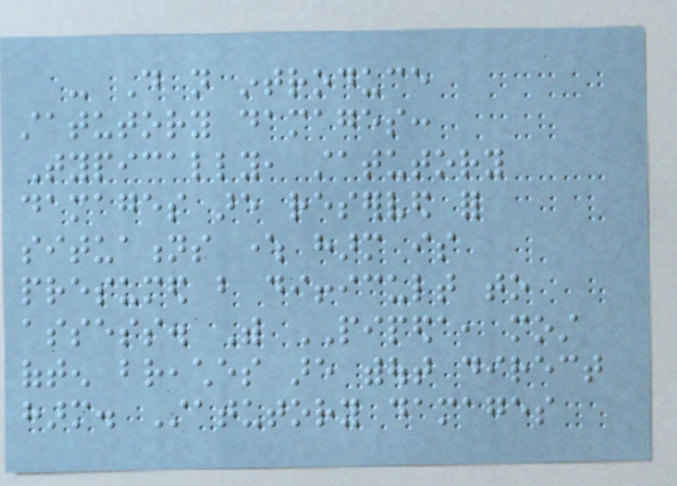- Do not introduce
statutory damages:
Typically, statutory
damages are reserved for
situations where harm is
presumed but difficult to
assess. With PIPEDA, most
often breaches are without direct
harm. Statutory damages
